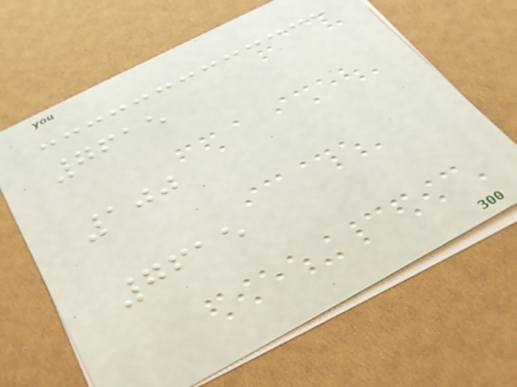7615
100
7615
